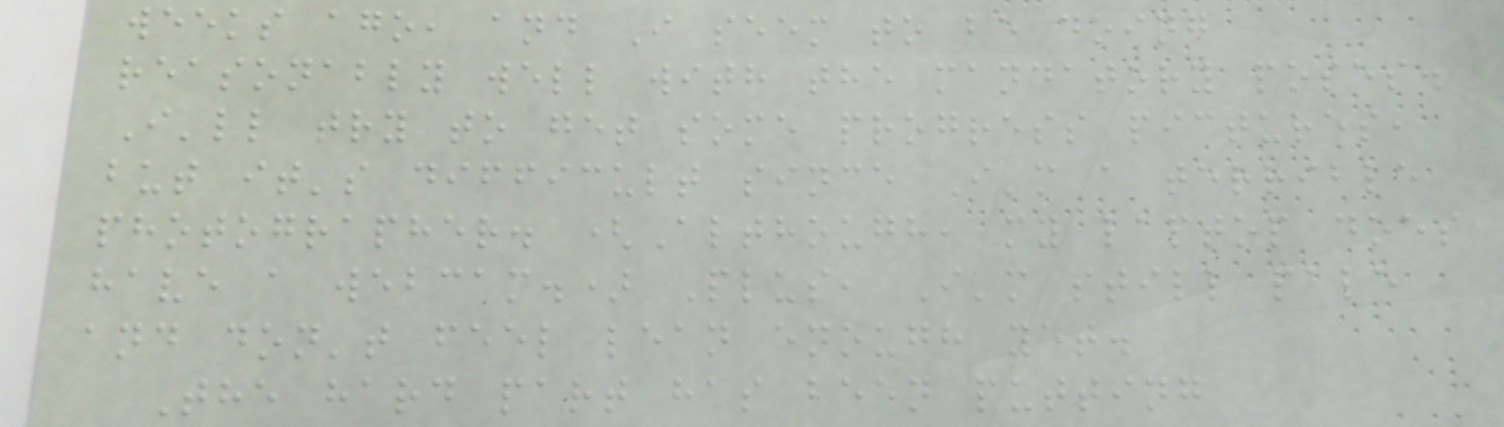weeks ago, and I seem to be doing
reasonably well with the mandatory poses.
I'll try to get some progress pictures,
but it's difficult since I'm a terrible
photographer. (Although, my laptop does
have a webcam.) Plus, I'm still pale
and don't feel lean enough yet.
The hard part has been putting
